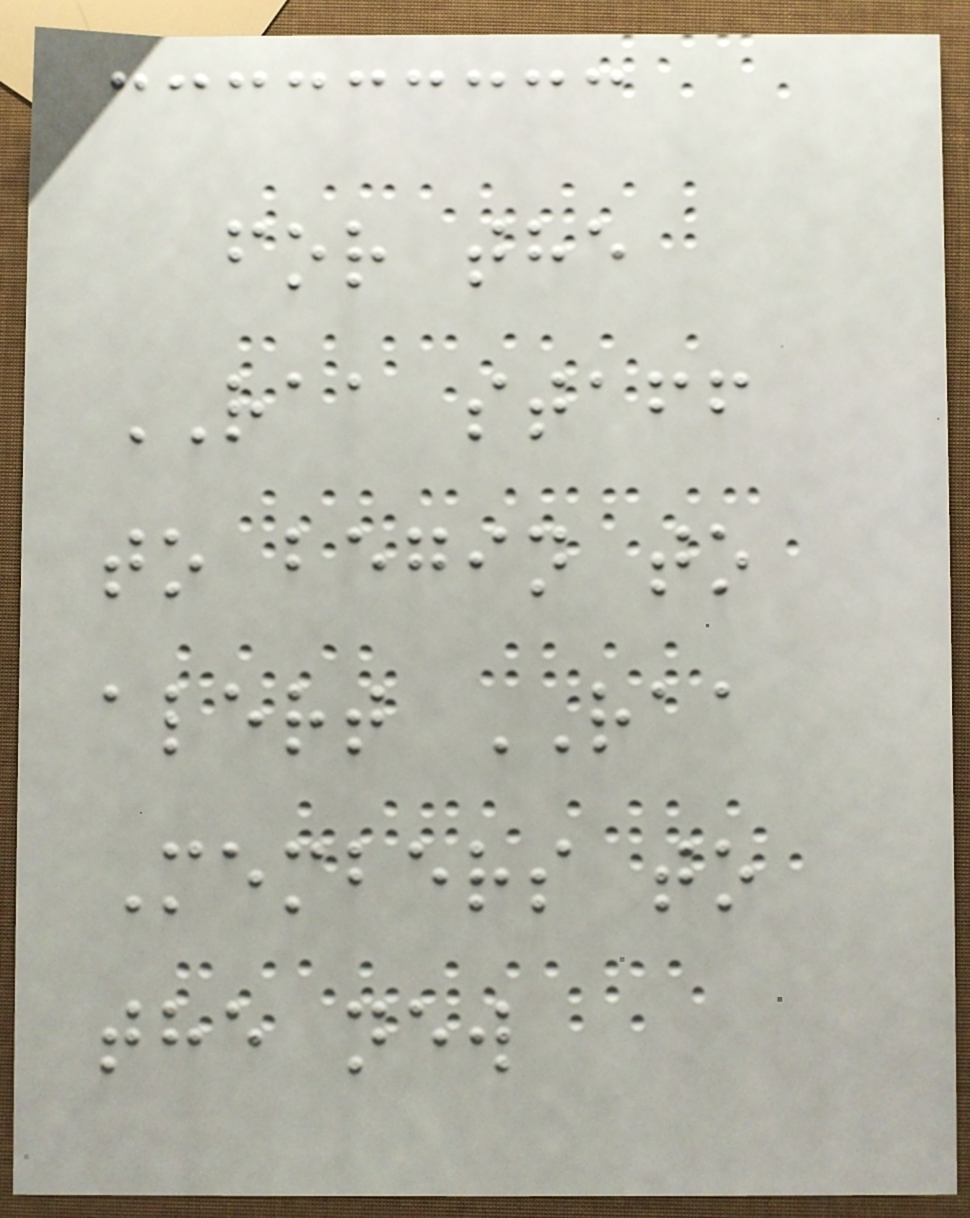for the
RAA staff
to begin to
alert RAA
Members to
the new
